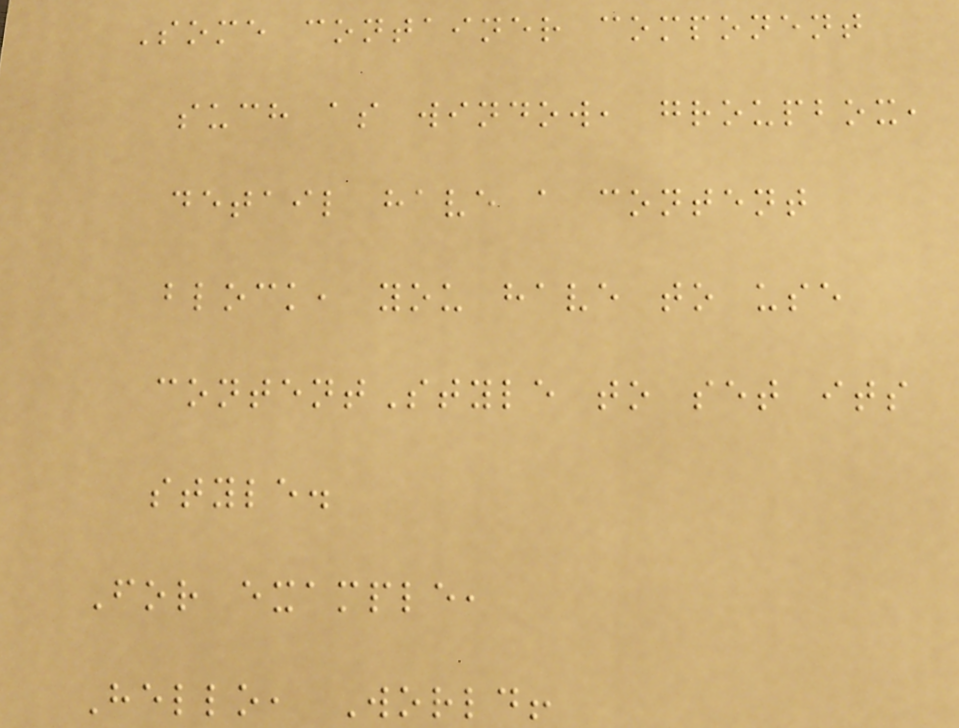Some container component
such as window, groupbox,
detail have a content
block, you have to use
contentStyle to set its
style.
For example,
Hello, World!
